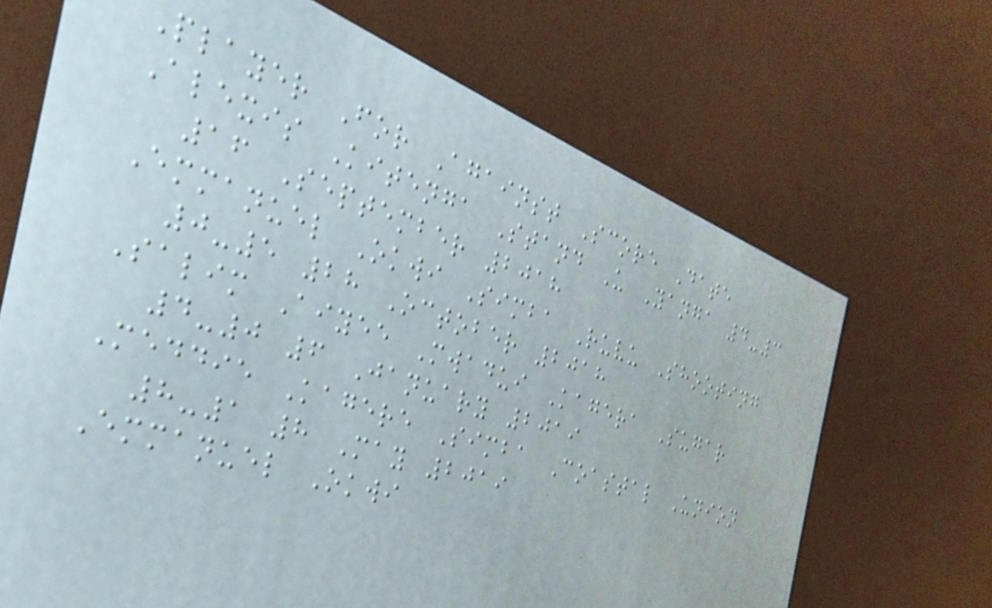Player For Against Score Date
Alexis Kitenga Stand U Yanga 4-3
16 September 2018
Emmanuel Okwi Simba Ruvu Shooting
0-5 28 October 2018
Salim Aiyee Mwadui Kagera Sugar
4-0 6 January 2019
Meddie Kagere Simba Coastal Union
8-1 8 May 2019
Emmanuel Okwi
